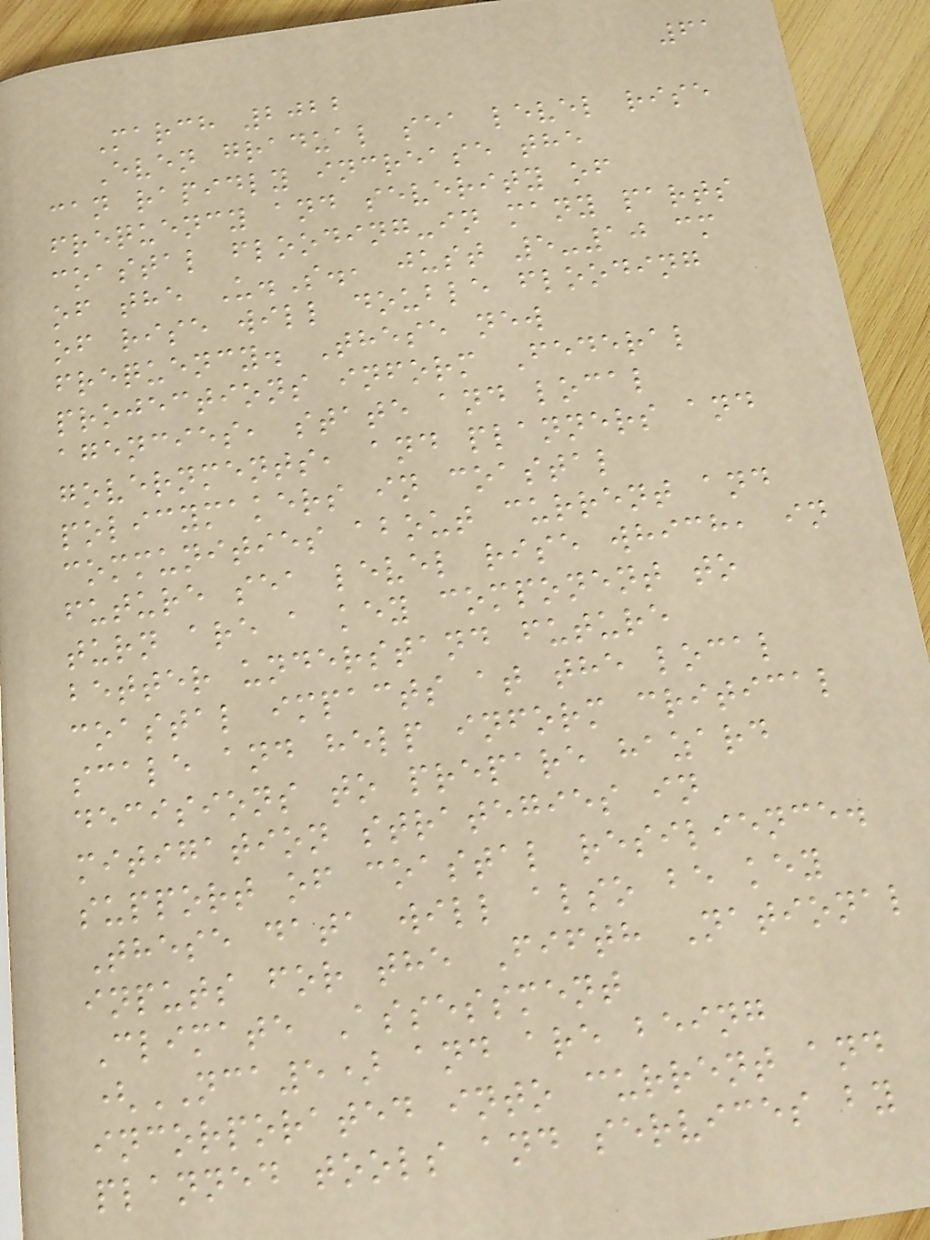61
March 2022
Even gradual sea level rise
can rapidly increase the
frequency and severity of
coastal flooding-in many parts
of the U.S., just 5-10 cm
of rise will double flooding
frequency. These new
projections inform Federal
agencies, state and local
governments, and planners and
policymakers in coastal
communities about current and
future sea level rise which, in
turn are a key component to
better understand future
coastal impacts at the local
scale and help inform critical
decisions to prepare hazard
mitigation strategies in
support of coastal resilience.
These data will also be key
inputs for the Fifth National
Climate Assessment
(NCA5) and are being
incorporated into current and
planned tools and services by
